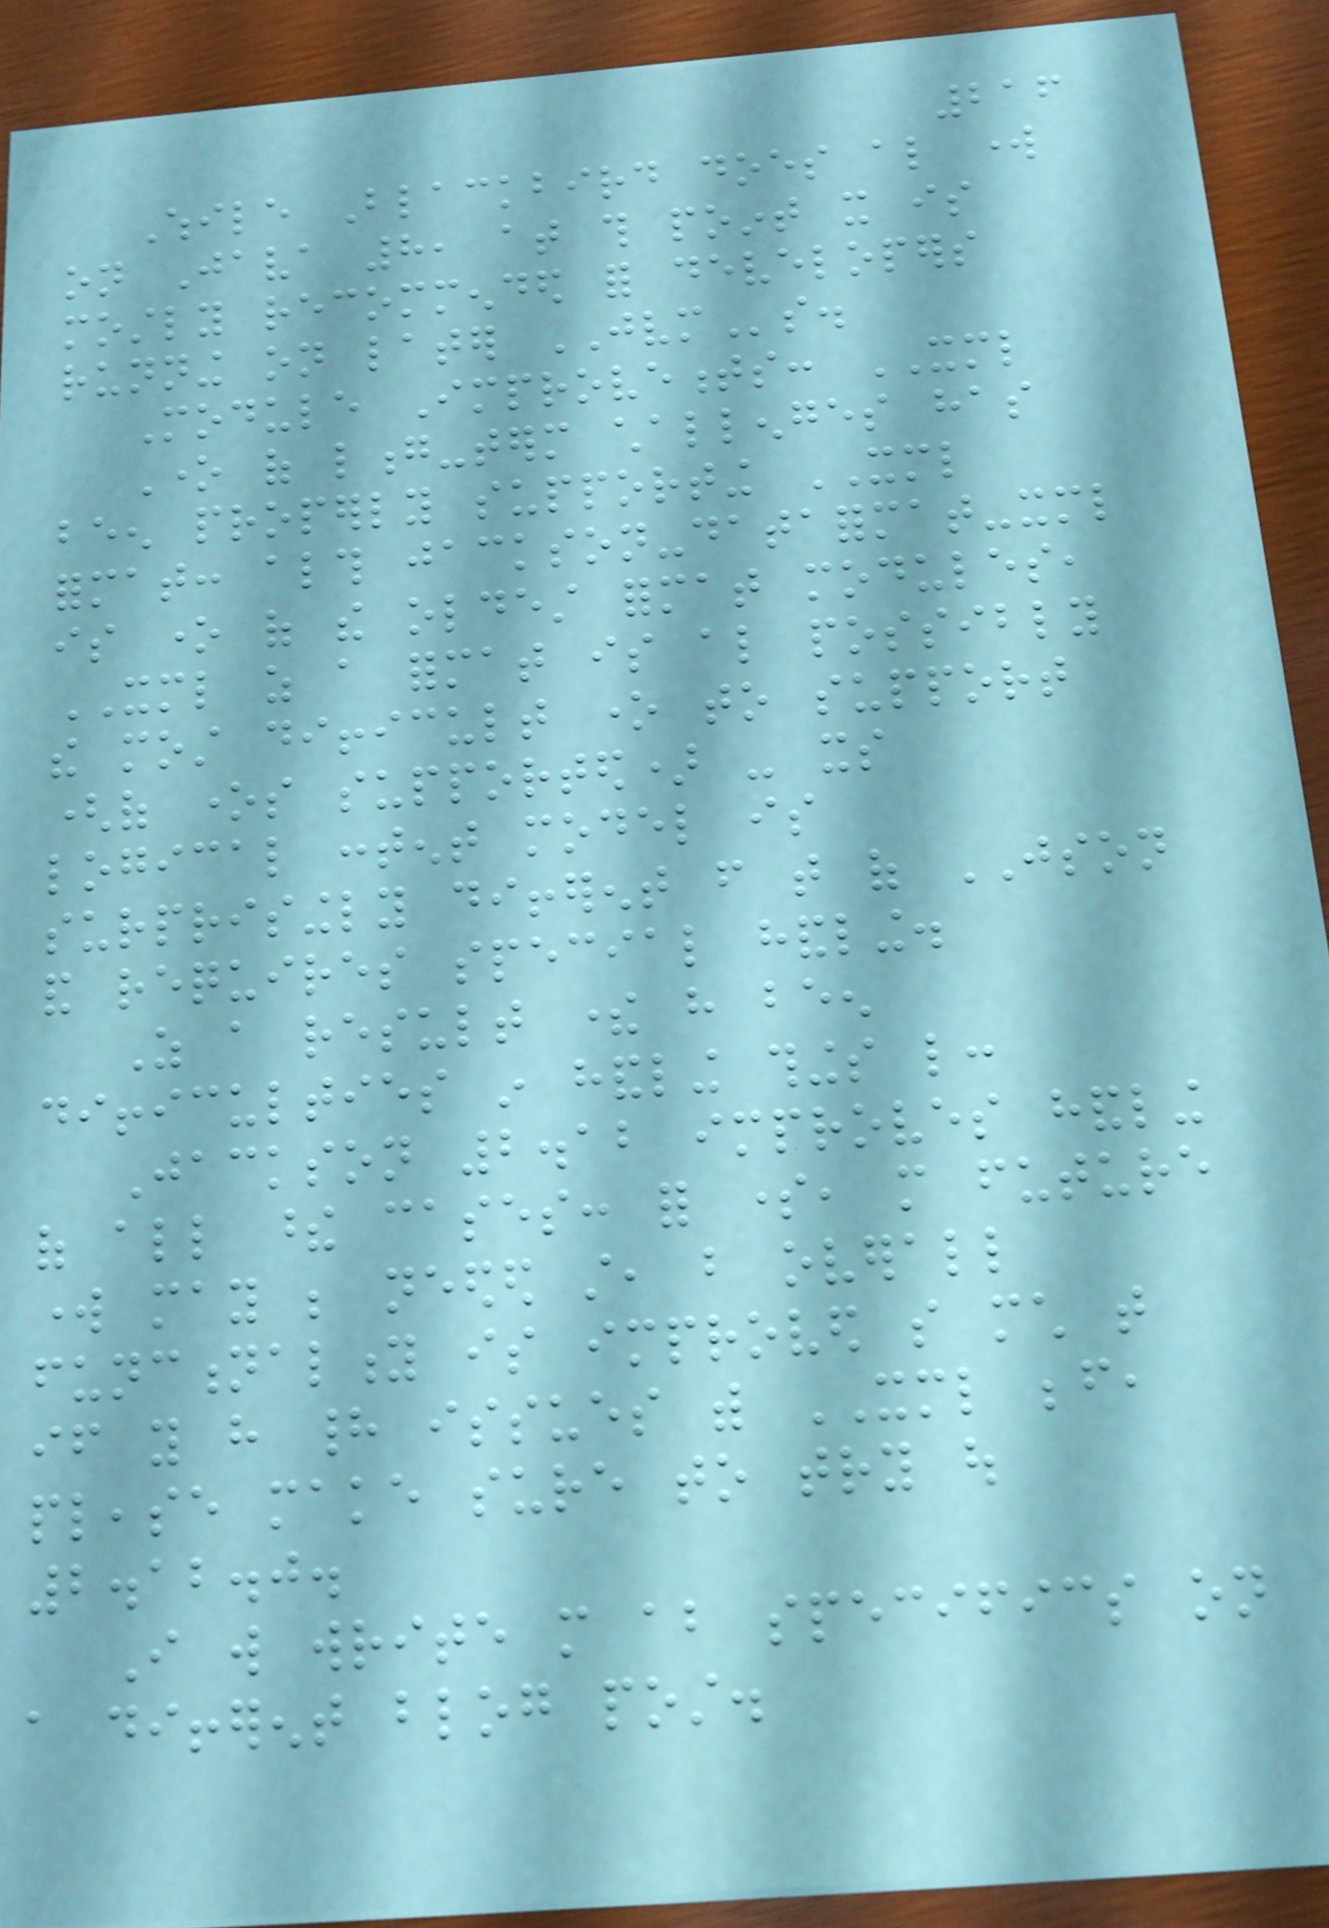216
While Blackbird does also work
on Java 8, at this point it is
mostly recommended for developers
running on later JVMs.
Module Improvements: XML
One of long-term challenges has
been properly supporting XML
format: although jackson-dataformat-xml
is one of the oldest format modules,
XML as a format is also possibly
the most difficult one to support
(of ones supported) - its
logical content model is
surprisingly different from that of JSON
and requires special handling.
As a result there have been
difficulties in handling things like:
Jackson 2.12 improves handling
of all these cases: for some, more future
work may be needed still, but overall
functionality is improved so much that
if you have had issues with XML before,
please make sure to try out
2.12.0.
I will write more about specifics on
a different blog post.
